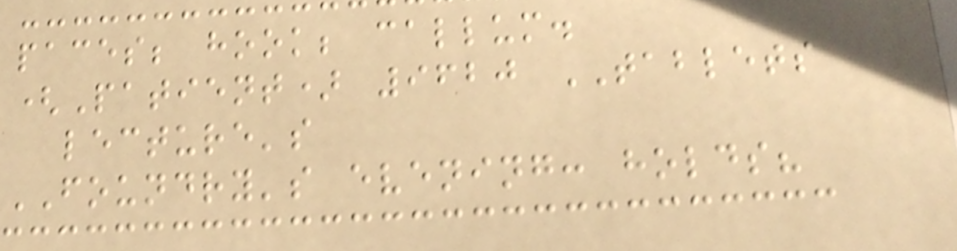paces; hook; callum.
(Patient) 9620 TABLETS
lecture's
FOUNDRY's evening: holds?
